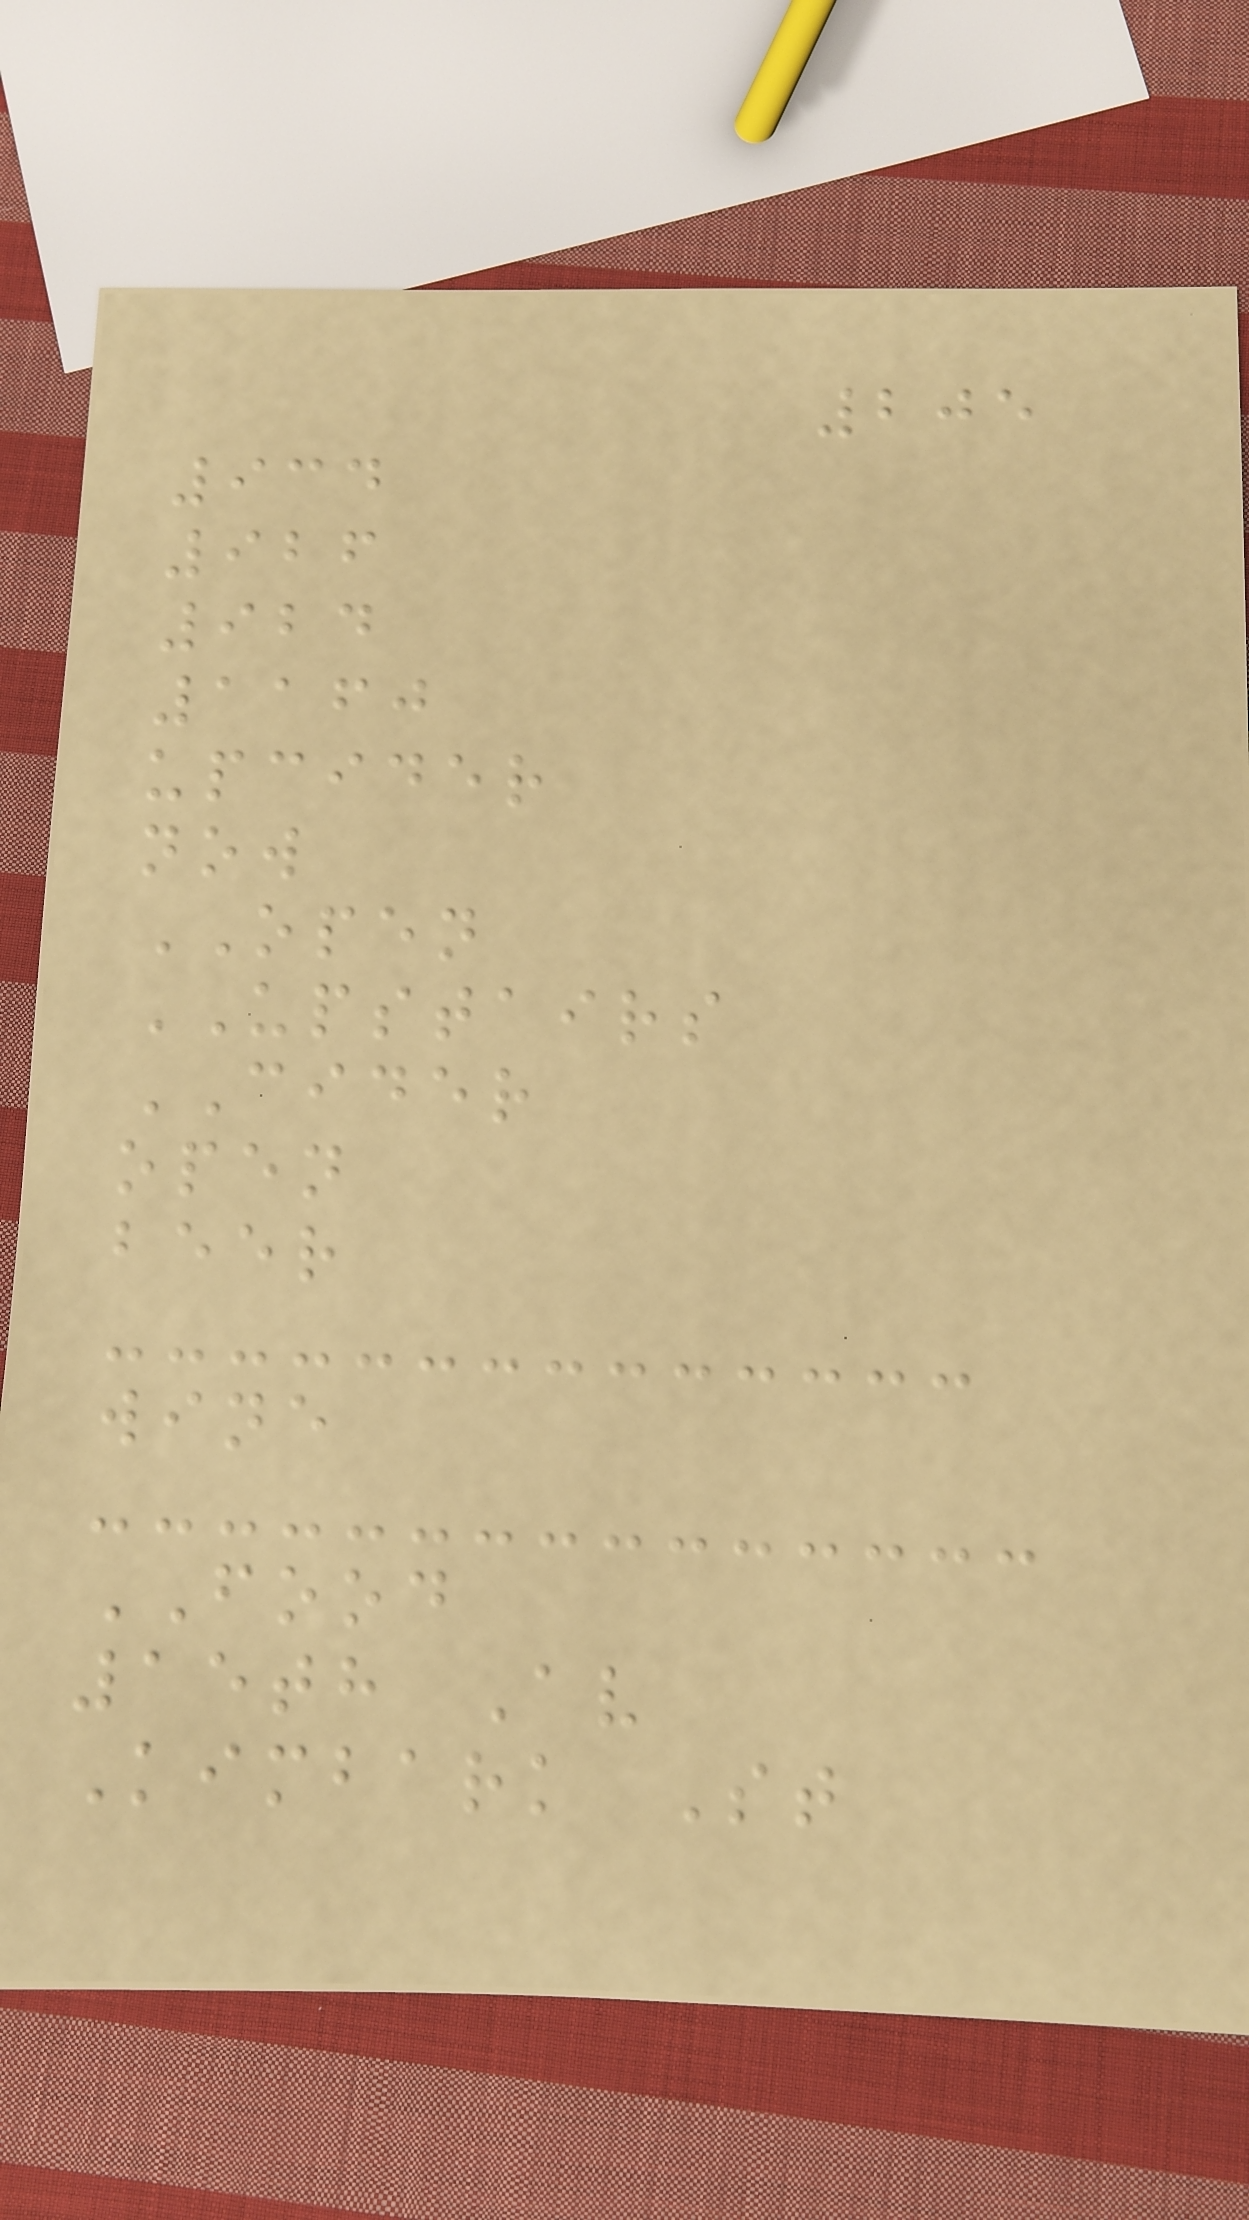205
934
926
924
1160
upcider
now
OPEN
UPSTAIRS
CIDER
open
beer
wine
FOOD
15th Av
Kimbark St
